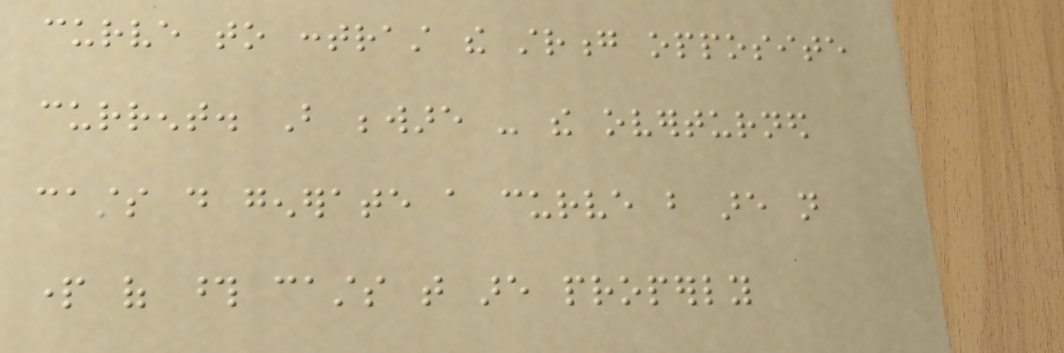curve to contrast the strong opposite
current. But beware - the overturned
casts do generate a curve but are not
part of those casts that are properly
